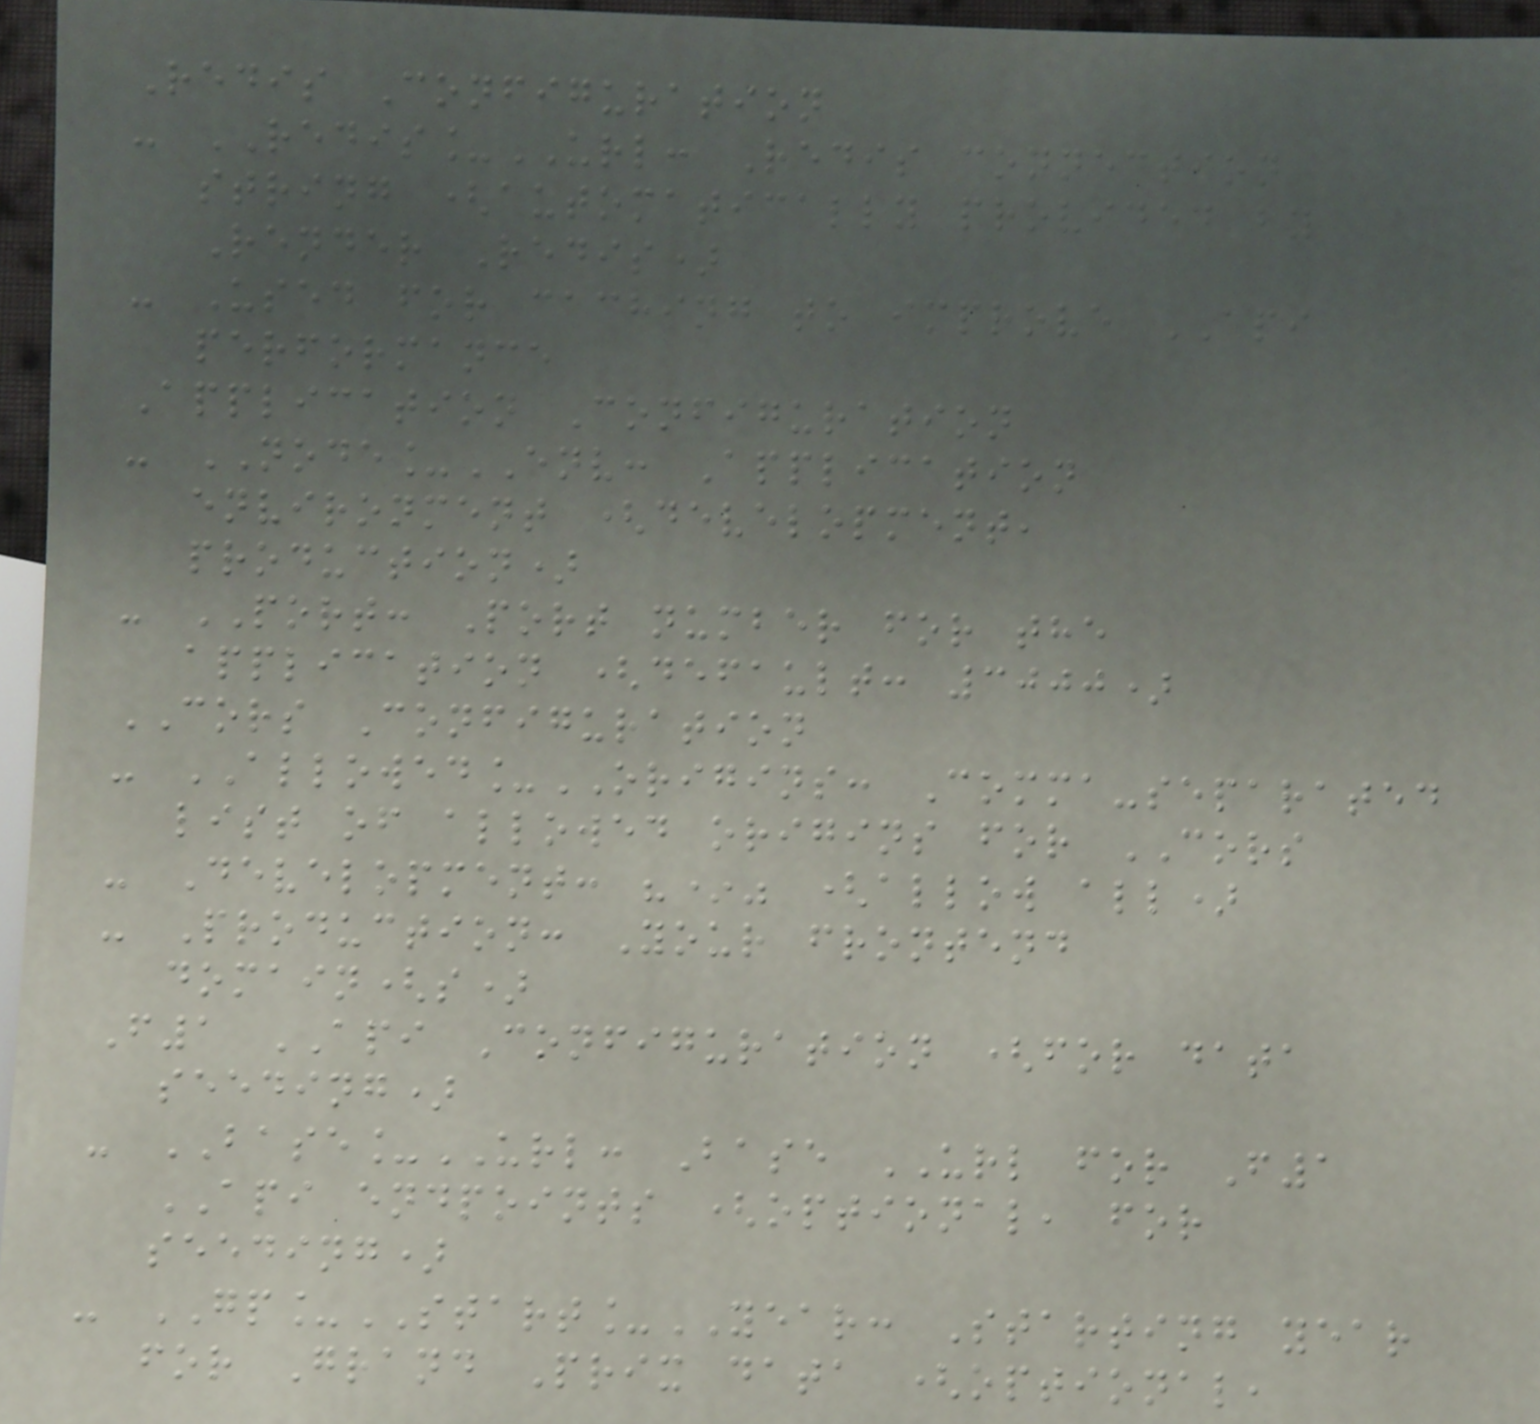Redis Configuration
- REDIS_URL: Redis connection
string (automatically provided by
Render Redis)
- Used for caching to improve API
performance
Application Configuration
- NODE_ENV: Application
environment (development,
production)
- PORT: Port number for the
application (default: 3000)
CORS Configuration
- ALLOWED_ORIGINS: Comma-separated
list of allowed origins for CORS
- Development: "*" (allow all)
- Production: Your frontend
domain(s)
F1 API Configuration (for data
seeding)
- BASE_URL: Base URL for F1
API endpoints (optional, for
seeding)
- GP_START_YEAR: Starting year
for Grand Prix data (optional,
